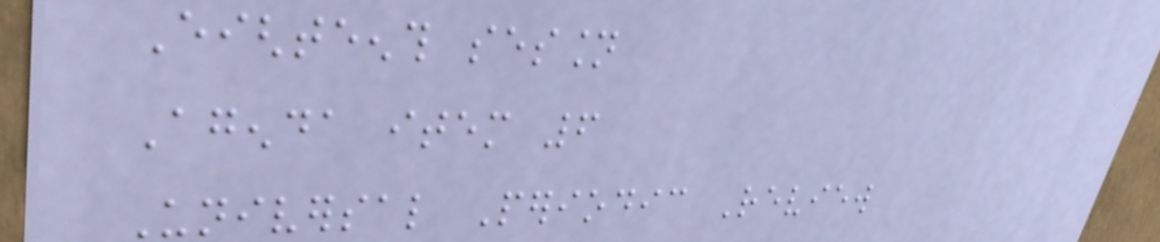Eighteenth session
Agenda item 6
Universal Periodic Review
